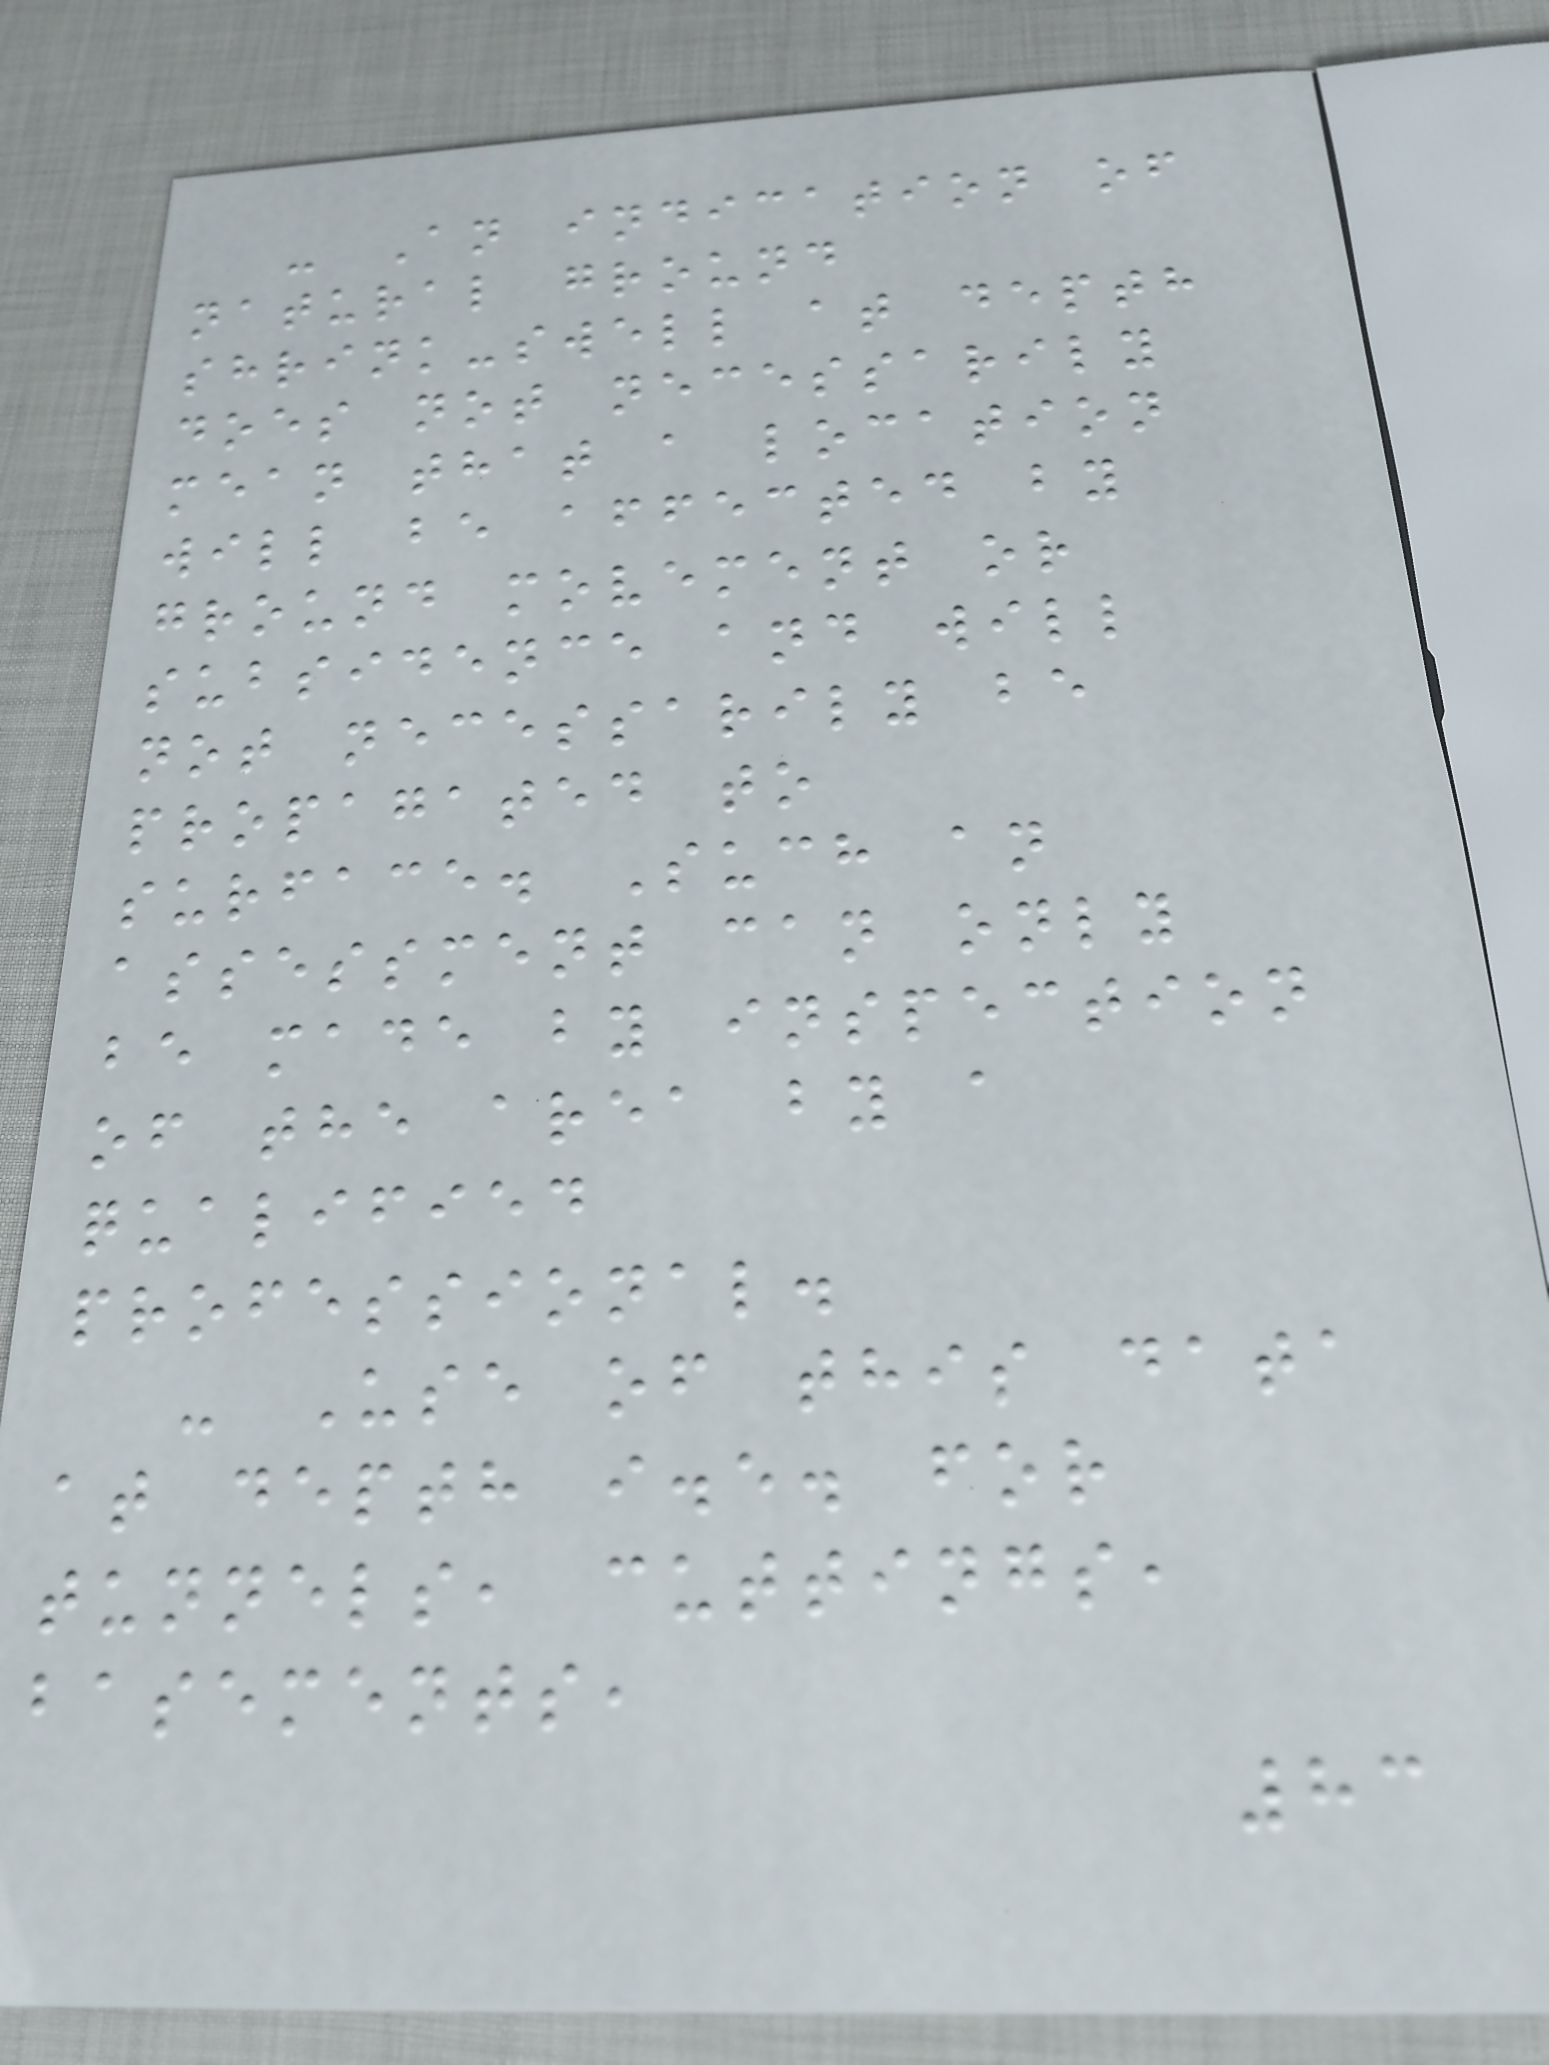- An indication of
natural ground
shrink-swell at depth
does not necessarily
mean that a location
will be affected by
ground movement or
subsidence and will
not necessarily be
propagated to
surface. Such an
assessment can only
be made by inspection
of the area by a
qualified
professional.
- Use of this data
at depth i.e. for
tunnels, cuttings,
basements,
83
